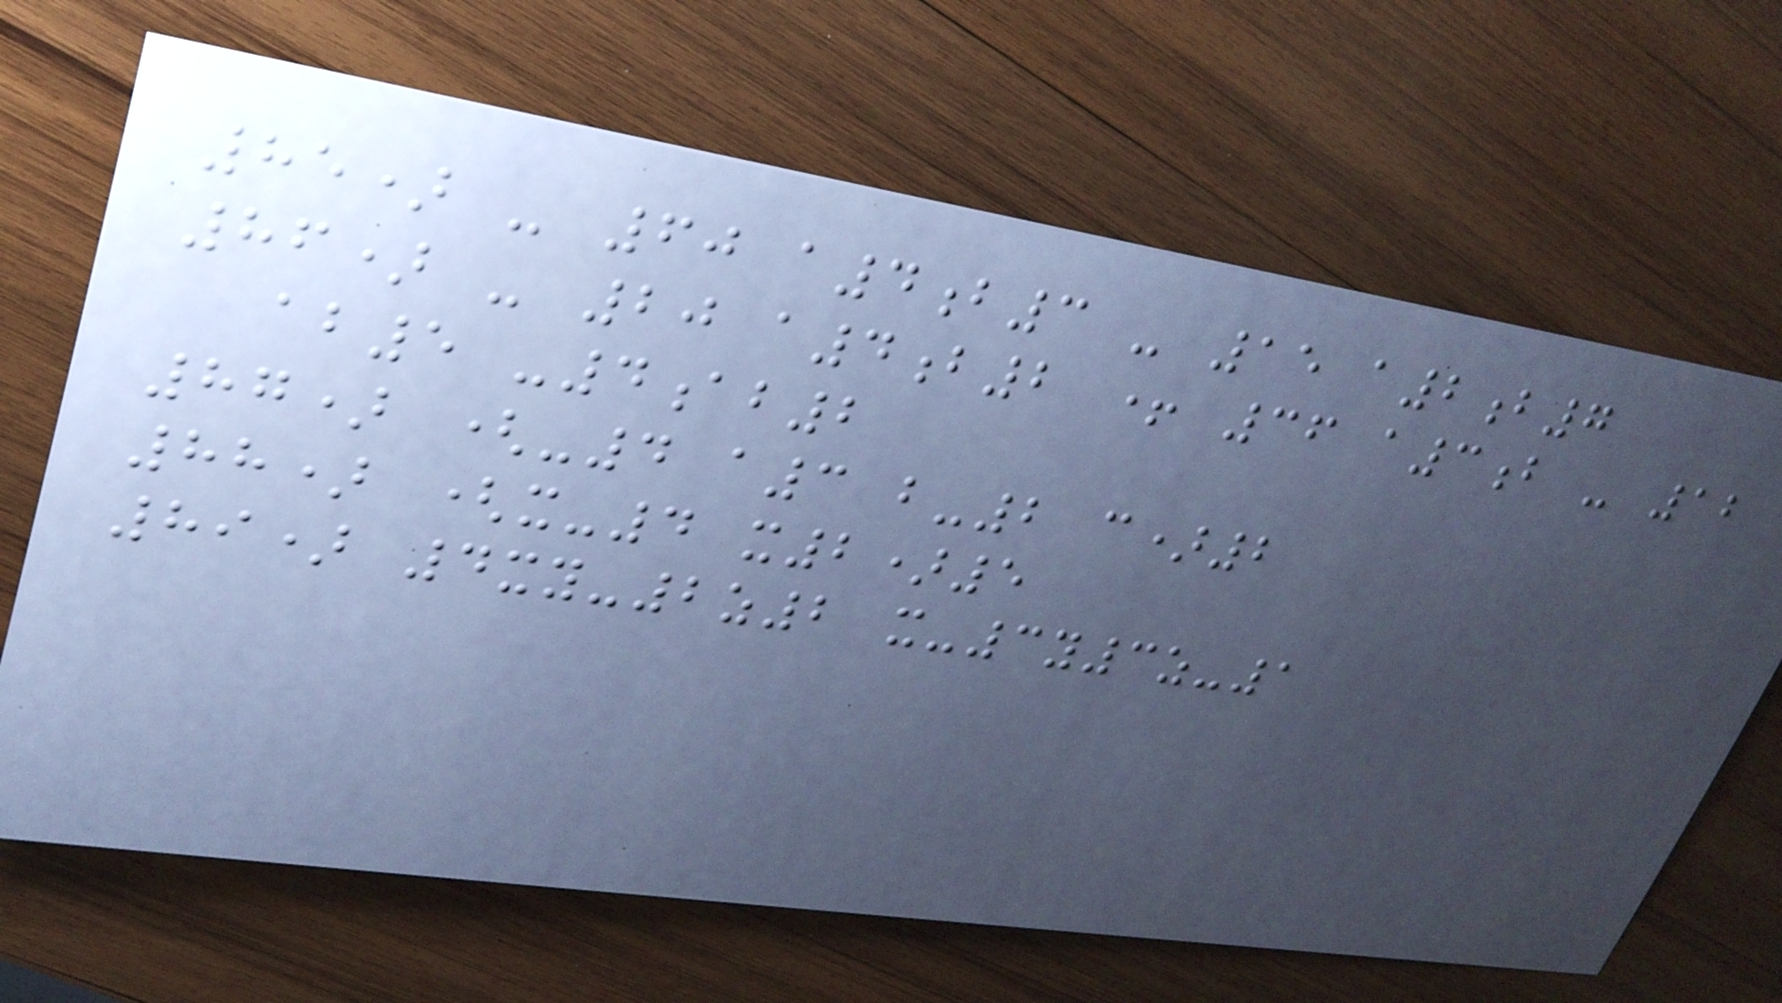85) - 60 a4b3 - 15 a2b7
86) - 20 a4b2 + 36 a3b - 12
ab5 -4ab2
87) (-4 a3 b-2 c)2
88) (x-4 x2)5
89) 4xy-2z2 x-3y3z-1
